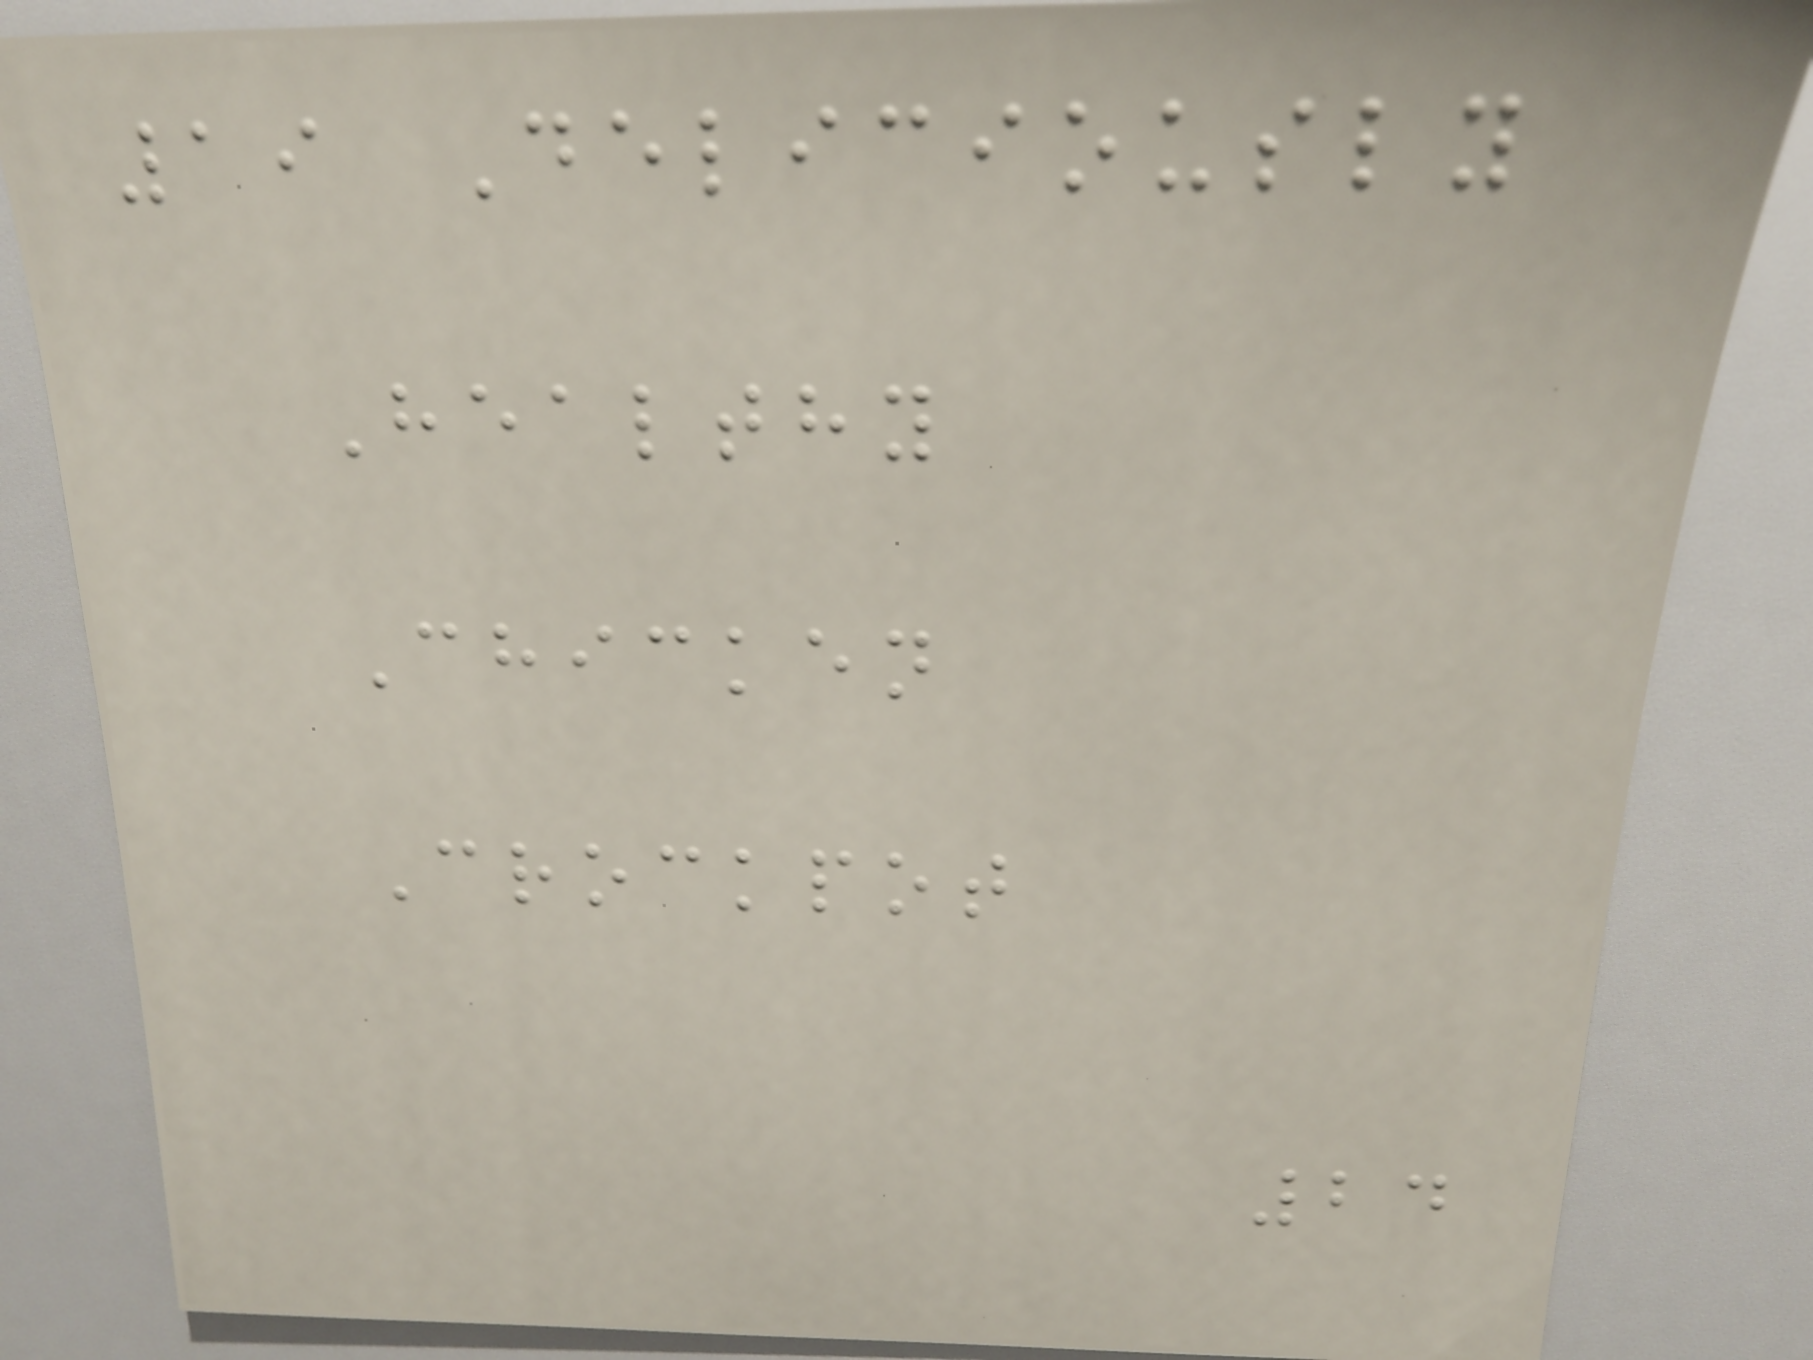19 Deliciously
Healthy
Chicken
Crockpot
24
